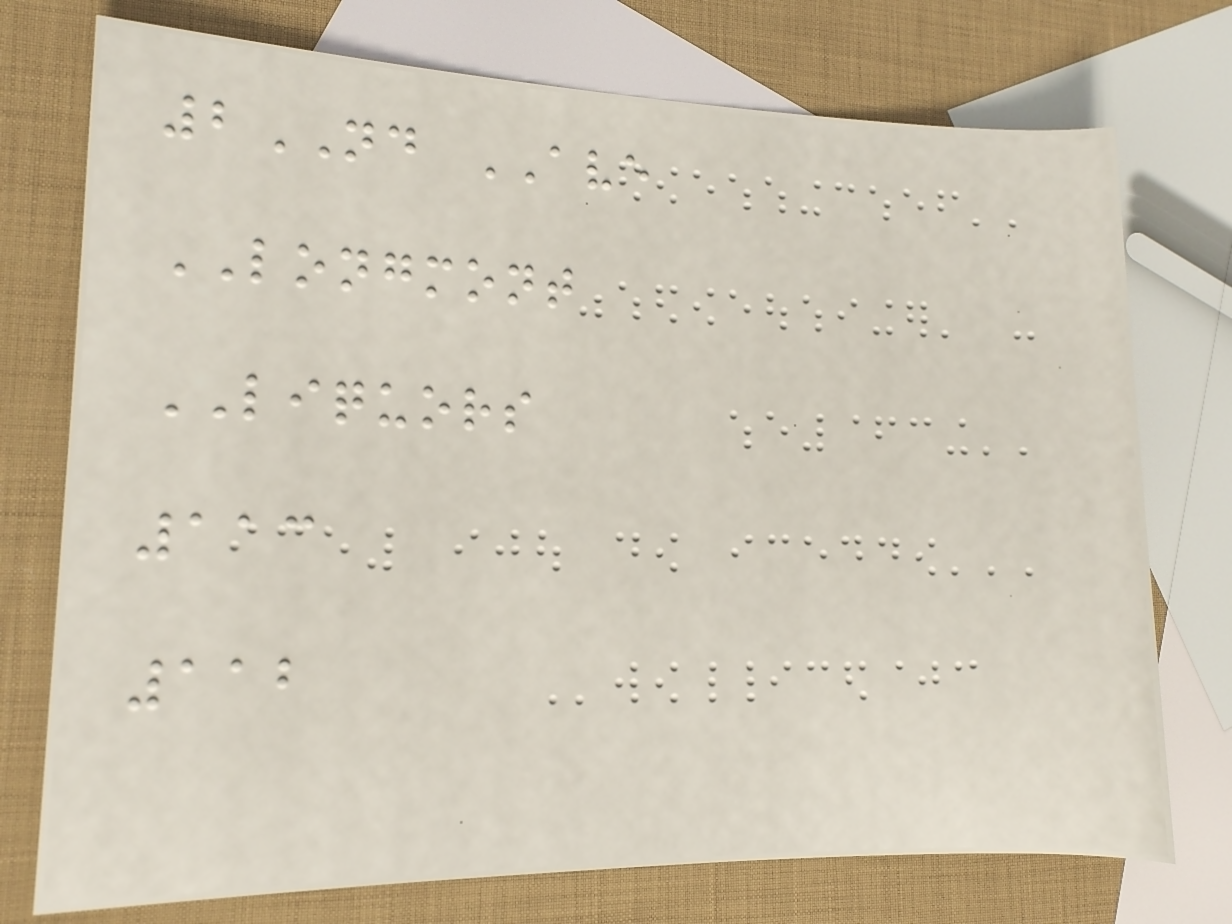2ND AVE
LONGMONT
LIQUORS
113
112
